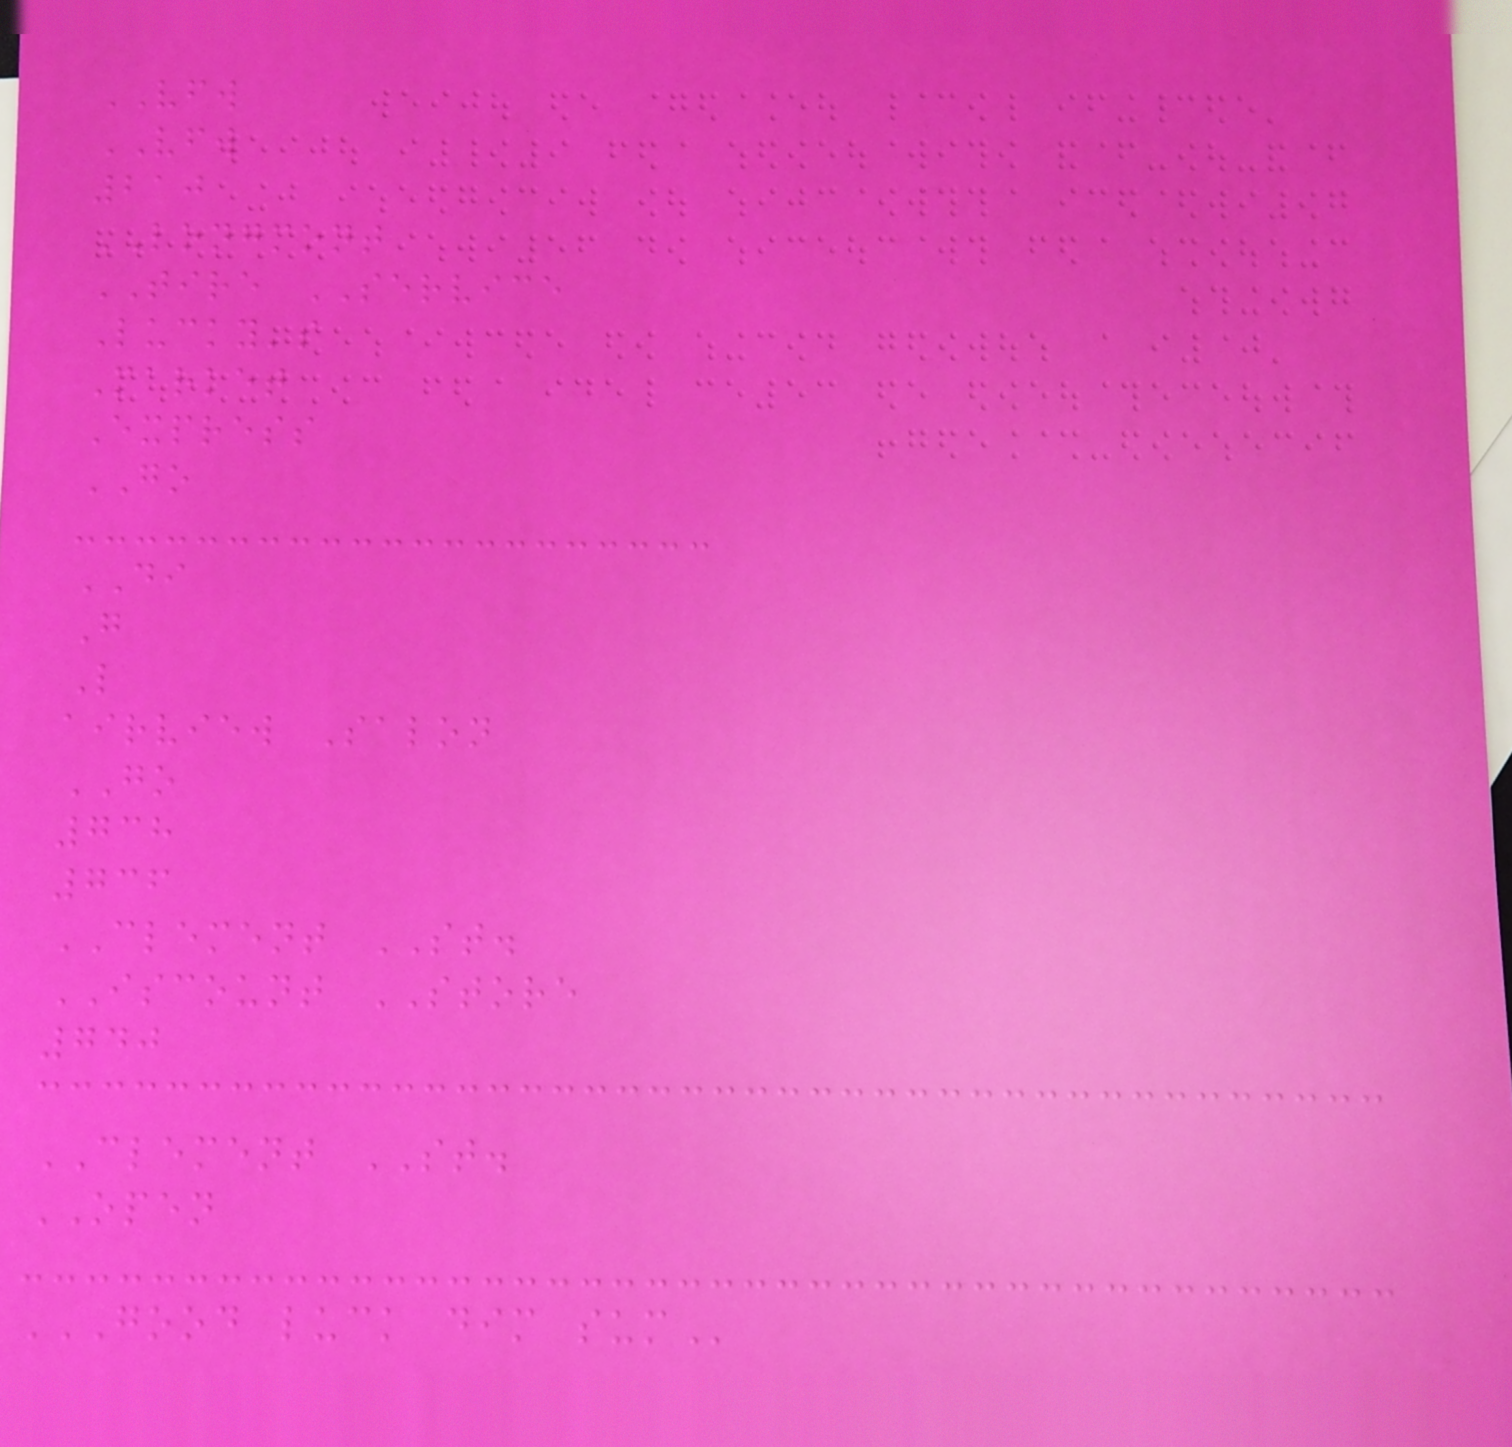VFW
VFW
210
LONGMONT
TIRE SERVICE
Lucky's
Market
Express
GO
DI
G
L
airview Salon
GO
738
736
CLEMENT ST.
ISCOUNT STORE
740
CLEMENT ST.
OPEN
GOOD LUCK DIM SUM
